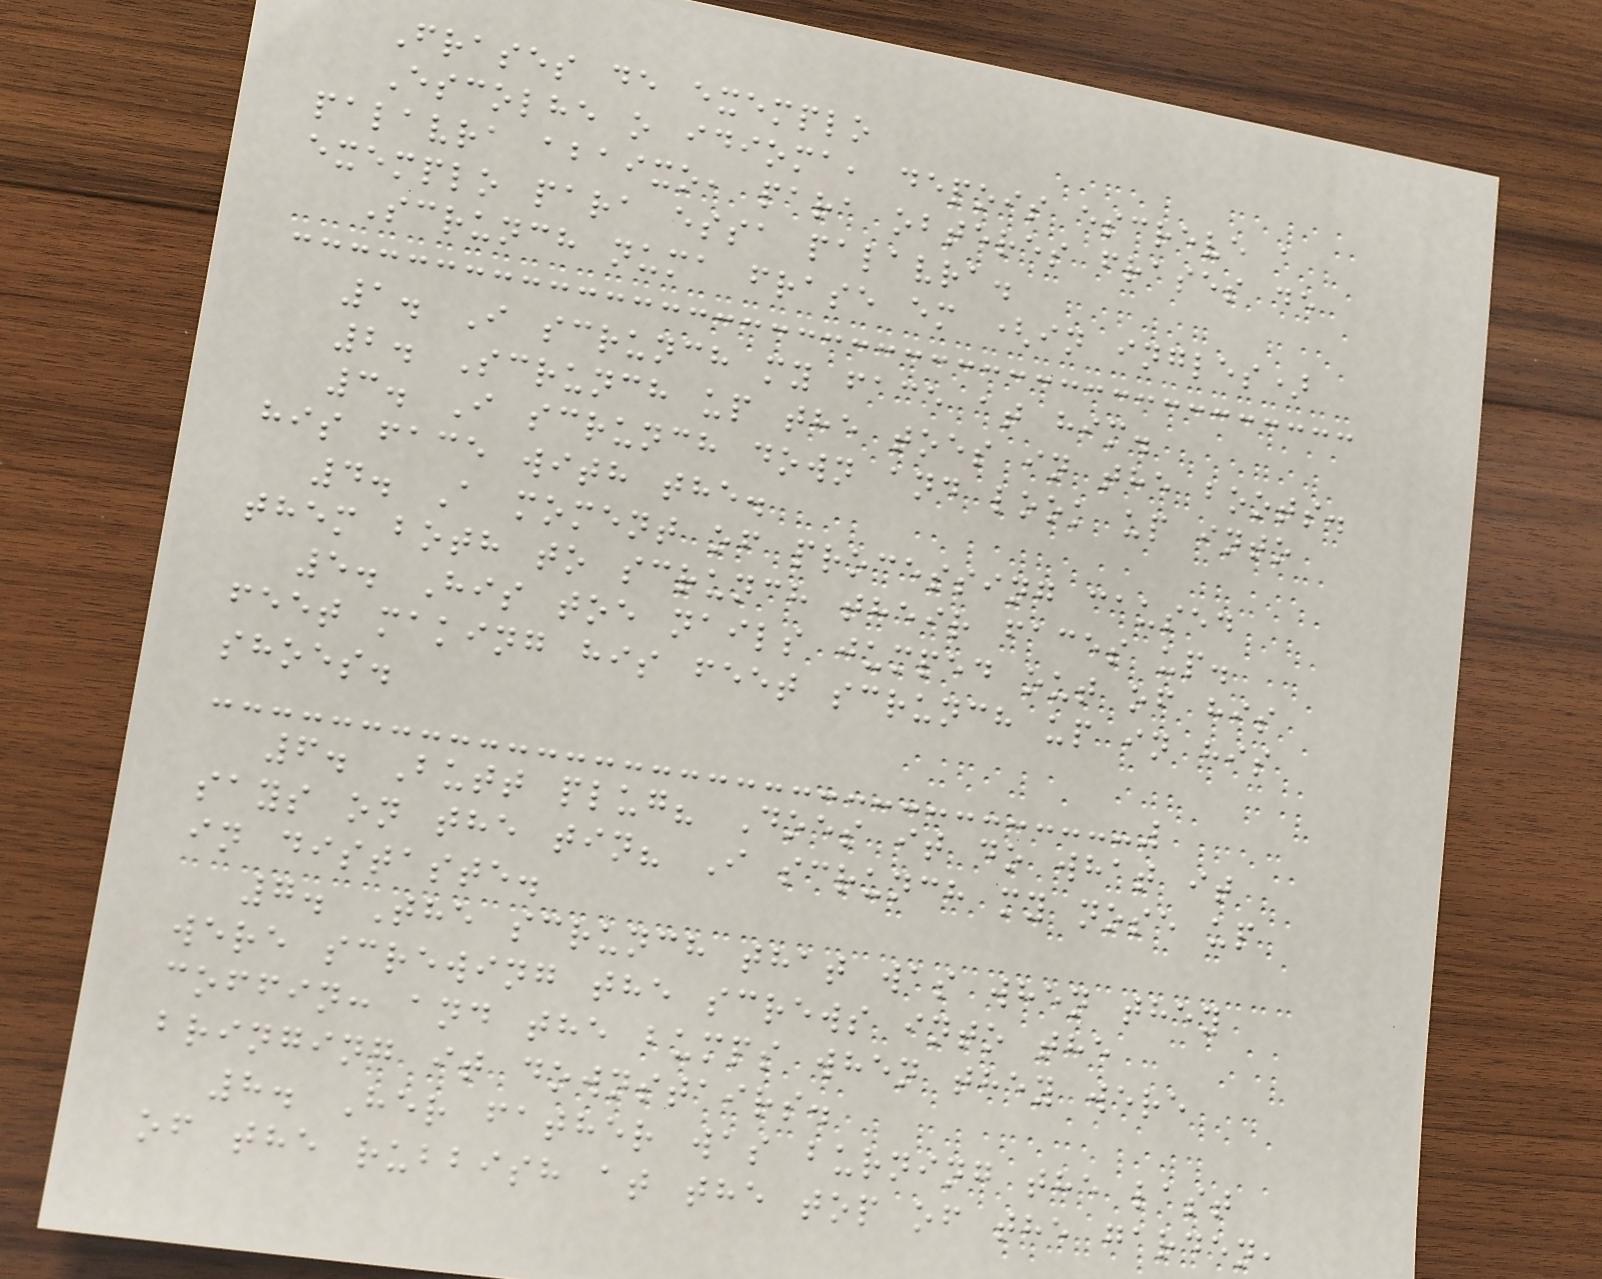Frases de exemplo
Escolhe o idioma, depois escreve a
palavra abaixo, para obteres frases de
exemplo para essa palavra.
Scrunch numa frase em (in ingles)
1. I scrunch my face at him.
2. Scrunch up the toes in the boots.
3. I scrunch down and look up into
his face with the.
4. A moment of processing caused
them both to scrunch their faces up.
5. His toe nails jumped out of his
feet making his feet scrunch up in his
shoes.
6. Butt plug? Does it do what it
says on the tin? I scrunch my nose up
in distaste.
7. The scrunch that was when they
were screwing the screws into the
coffin: and the bumps when they were
bringing it downstairs.
8. Her father was burning the last
of the rubbish at the top of the garden,
